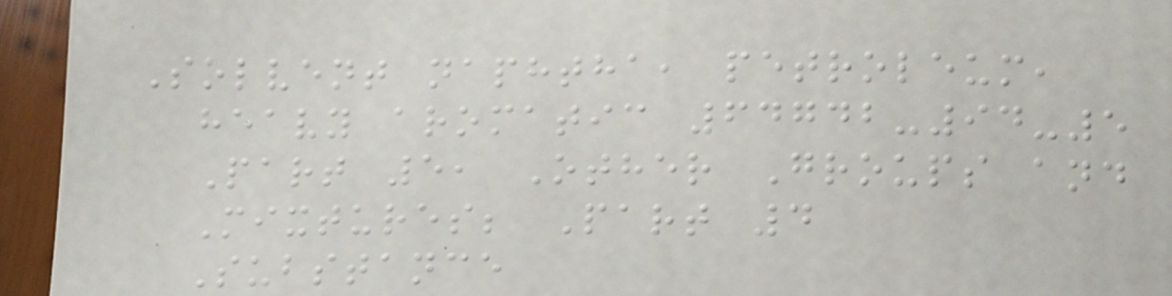Solvent naphtha, petroleum,
heavy aromatic 64742-94-5
Part 5, Other Groups and
Mixtures; Part 4
Substance
